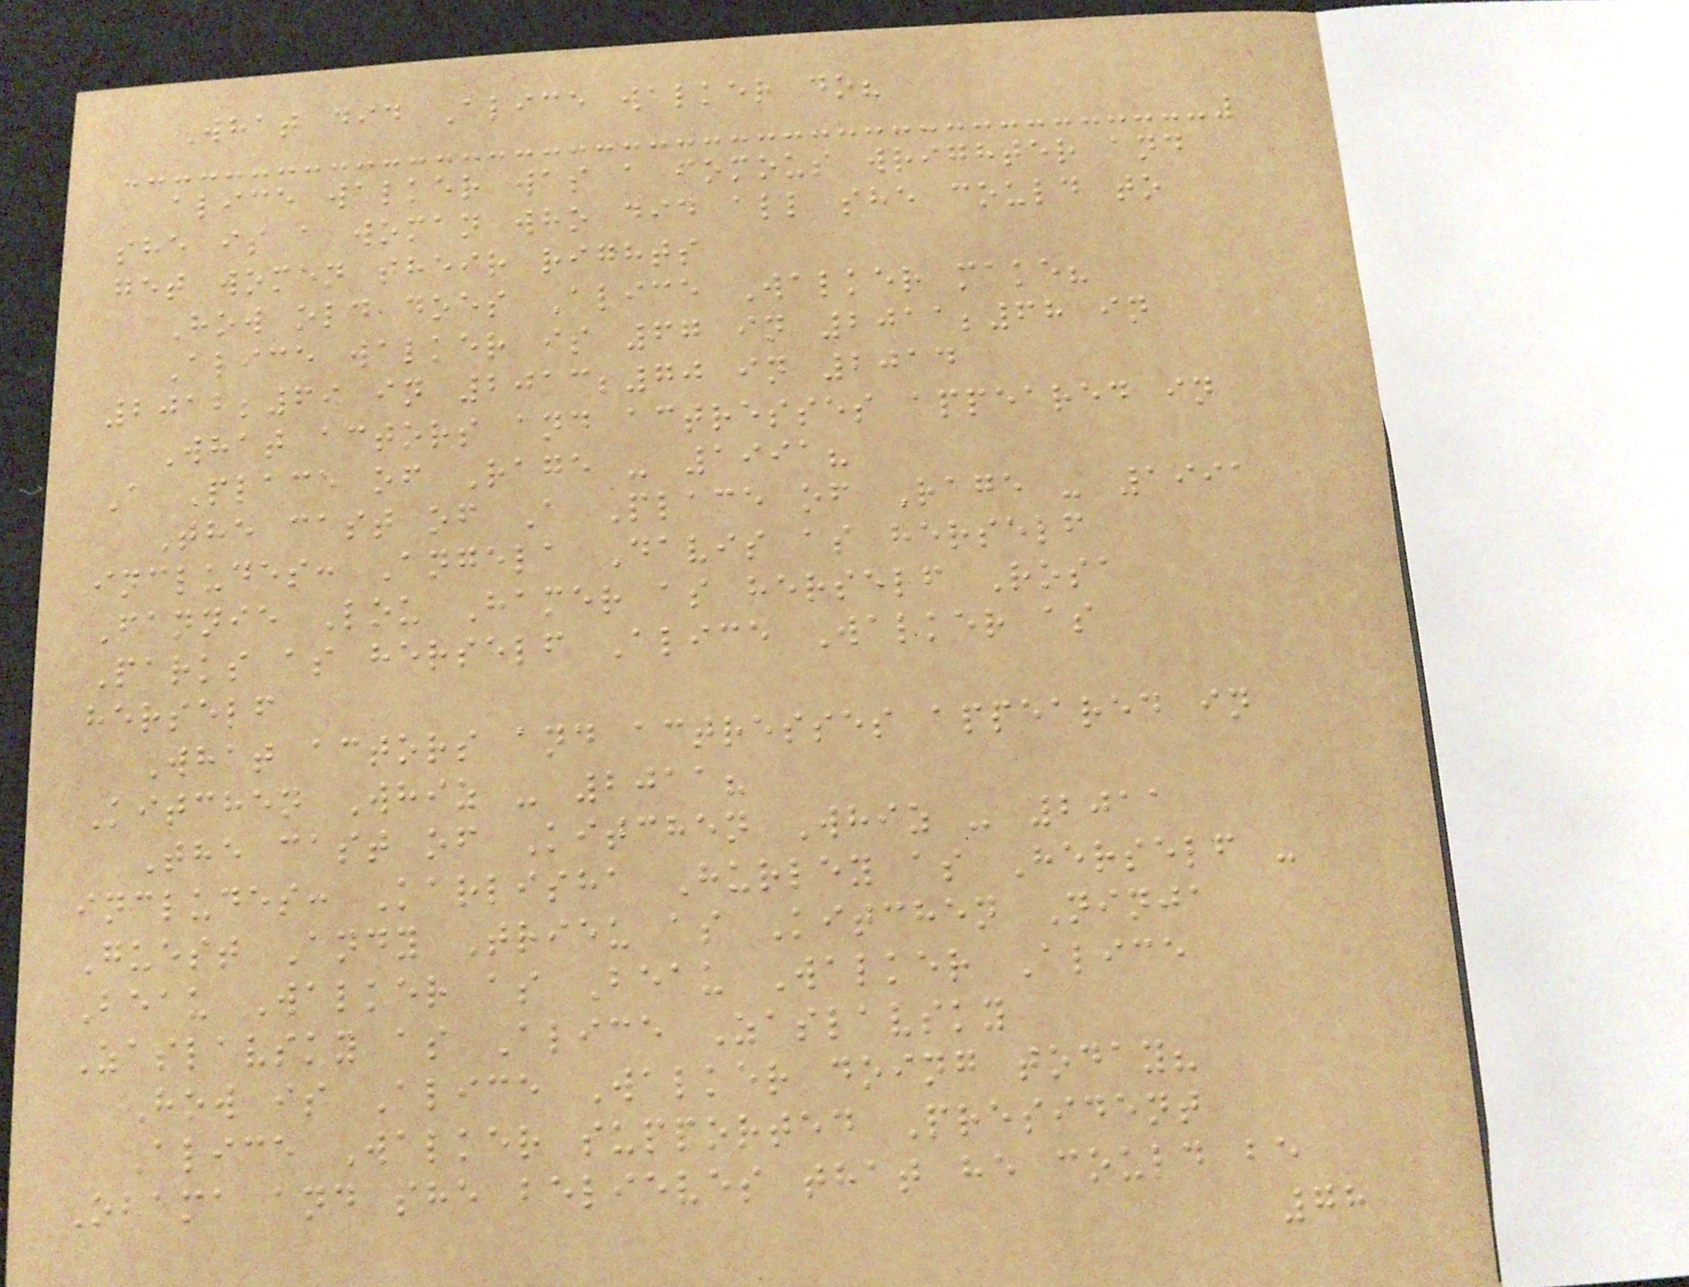What did Alice walker do?
alice walker was a fomous wrighter and
she is a woman who did all she could to
get women their rights
How old does Alice Walker make?
Alice walker is 67 in 2011;68 in
2012;69 in 2013;70 in 2014
What actors and actresses appeared in
A Place of Rage - 1991?
The cast of A Place of Rage - 1991
includes: Angela Davis as herself
Fannie Lou Hamer as herself Rosa
Parks as herself Alice Walker as
herself
What actors and actresses appeared in
Kitchen Whiz - 2011?
The cast of Kitchen Whiz - 2011
includes: Karlisha Hurley as Herself -
Guest Andy Trieu as Kitchen Ninja
Beau Walker as Beau Walker Alice
Zaslavsky as Alice Zaslavsky
How is Alice Walker doing today?
Alice Walker supported President
Obama and she believes that he could be
78
